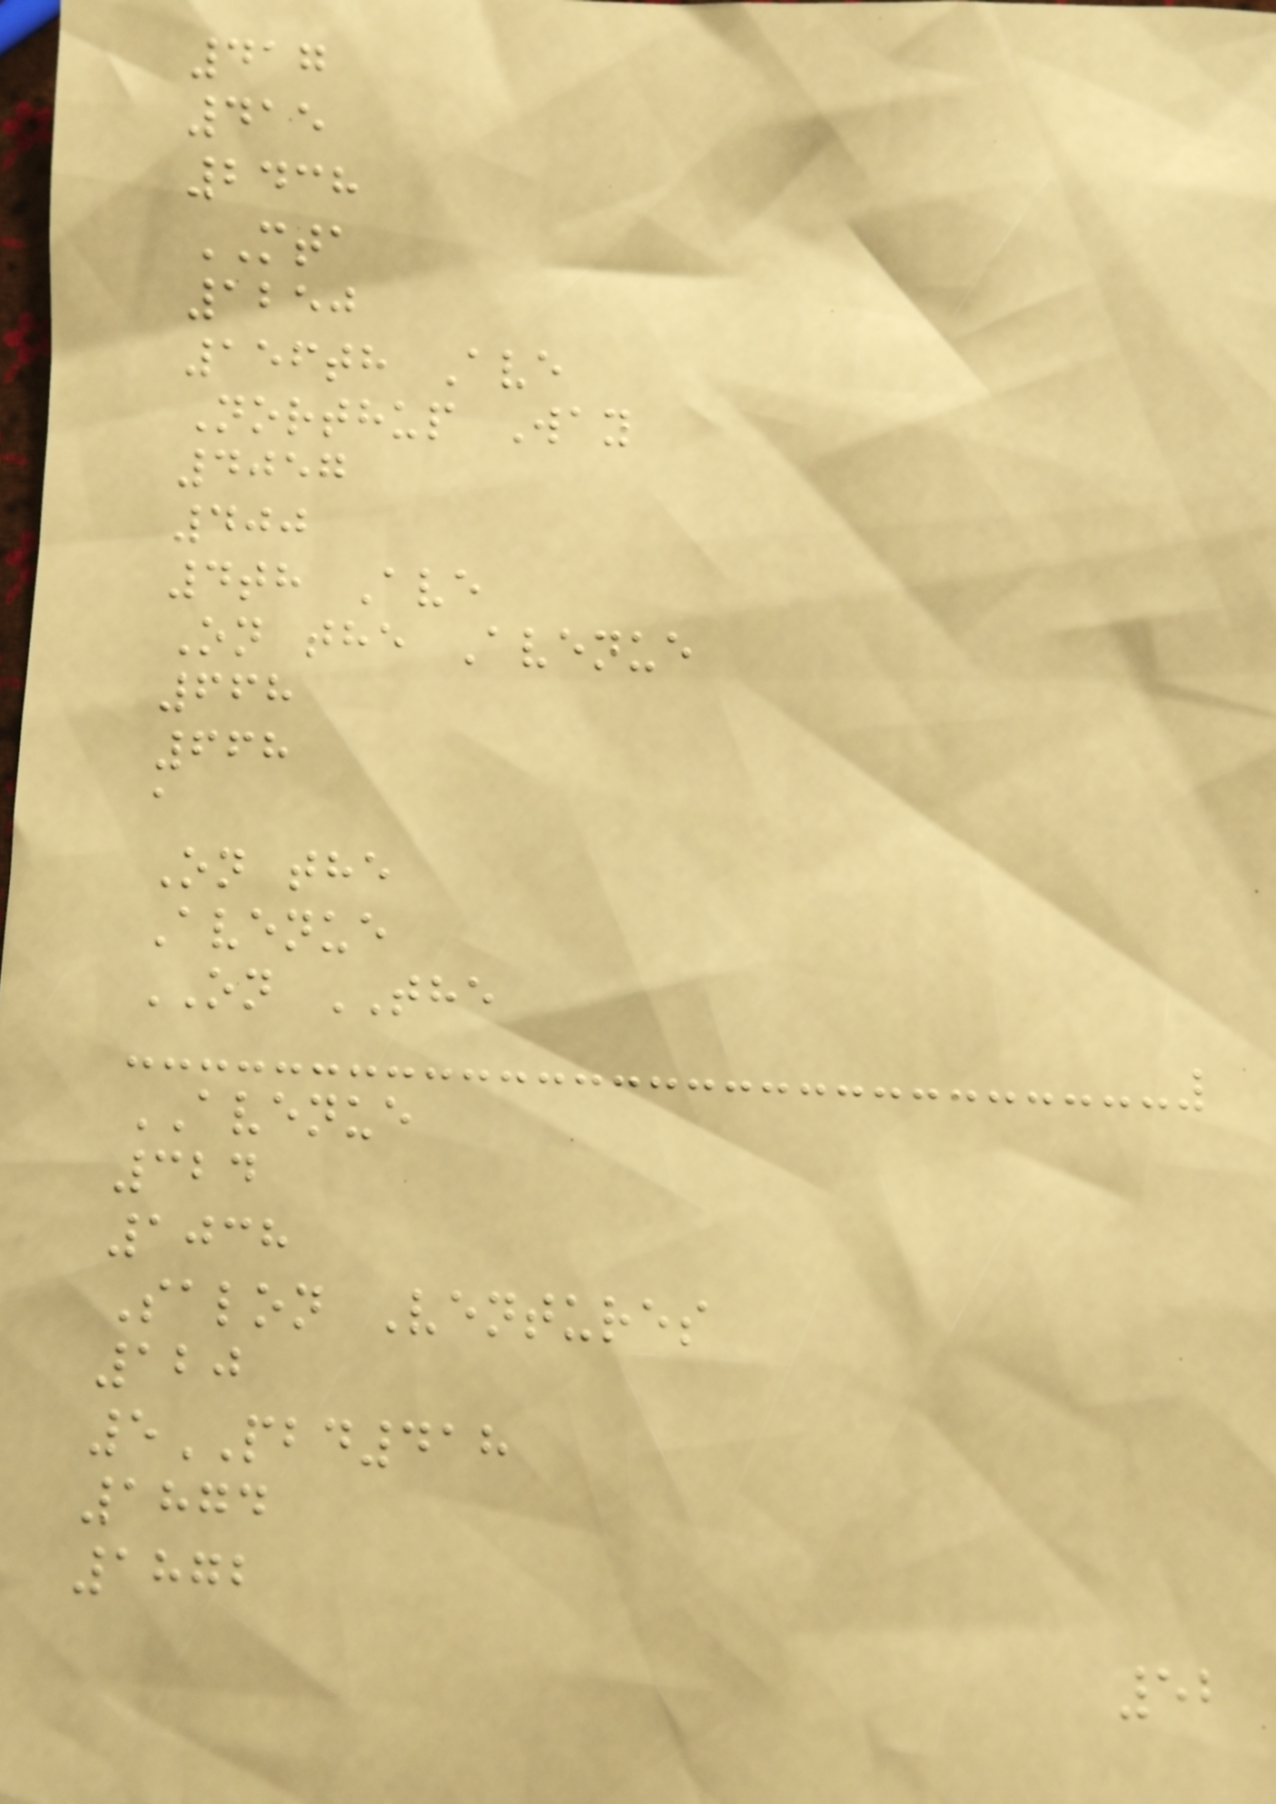417
415
2438
MTA
1250
156th Ave
Northup Way
4057
400
4th Ave
On the Avenue
668
668
a
On the
Avenue
ON THE
AVENUE
324
1038
Salon Ventures
120
5PBD418
1874
1872
52
